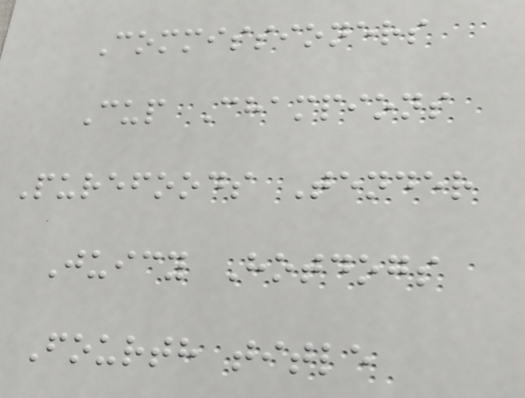Commissioners
Cup Champions
Purefoods Tender
Juicy Hotdogs
Fourth title
